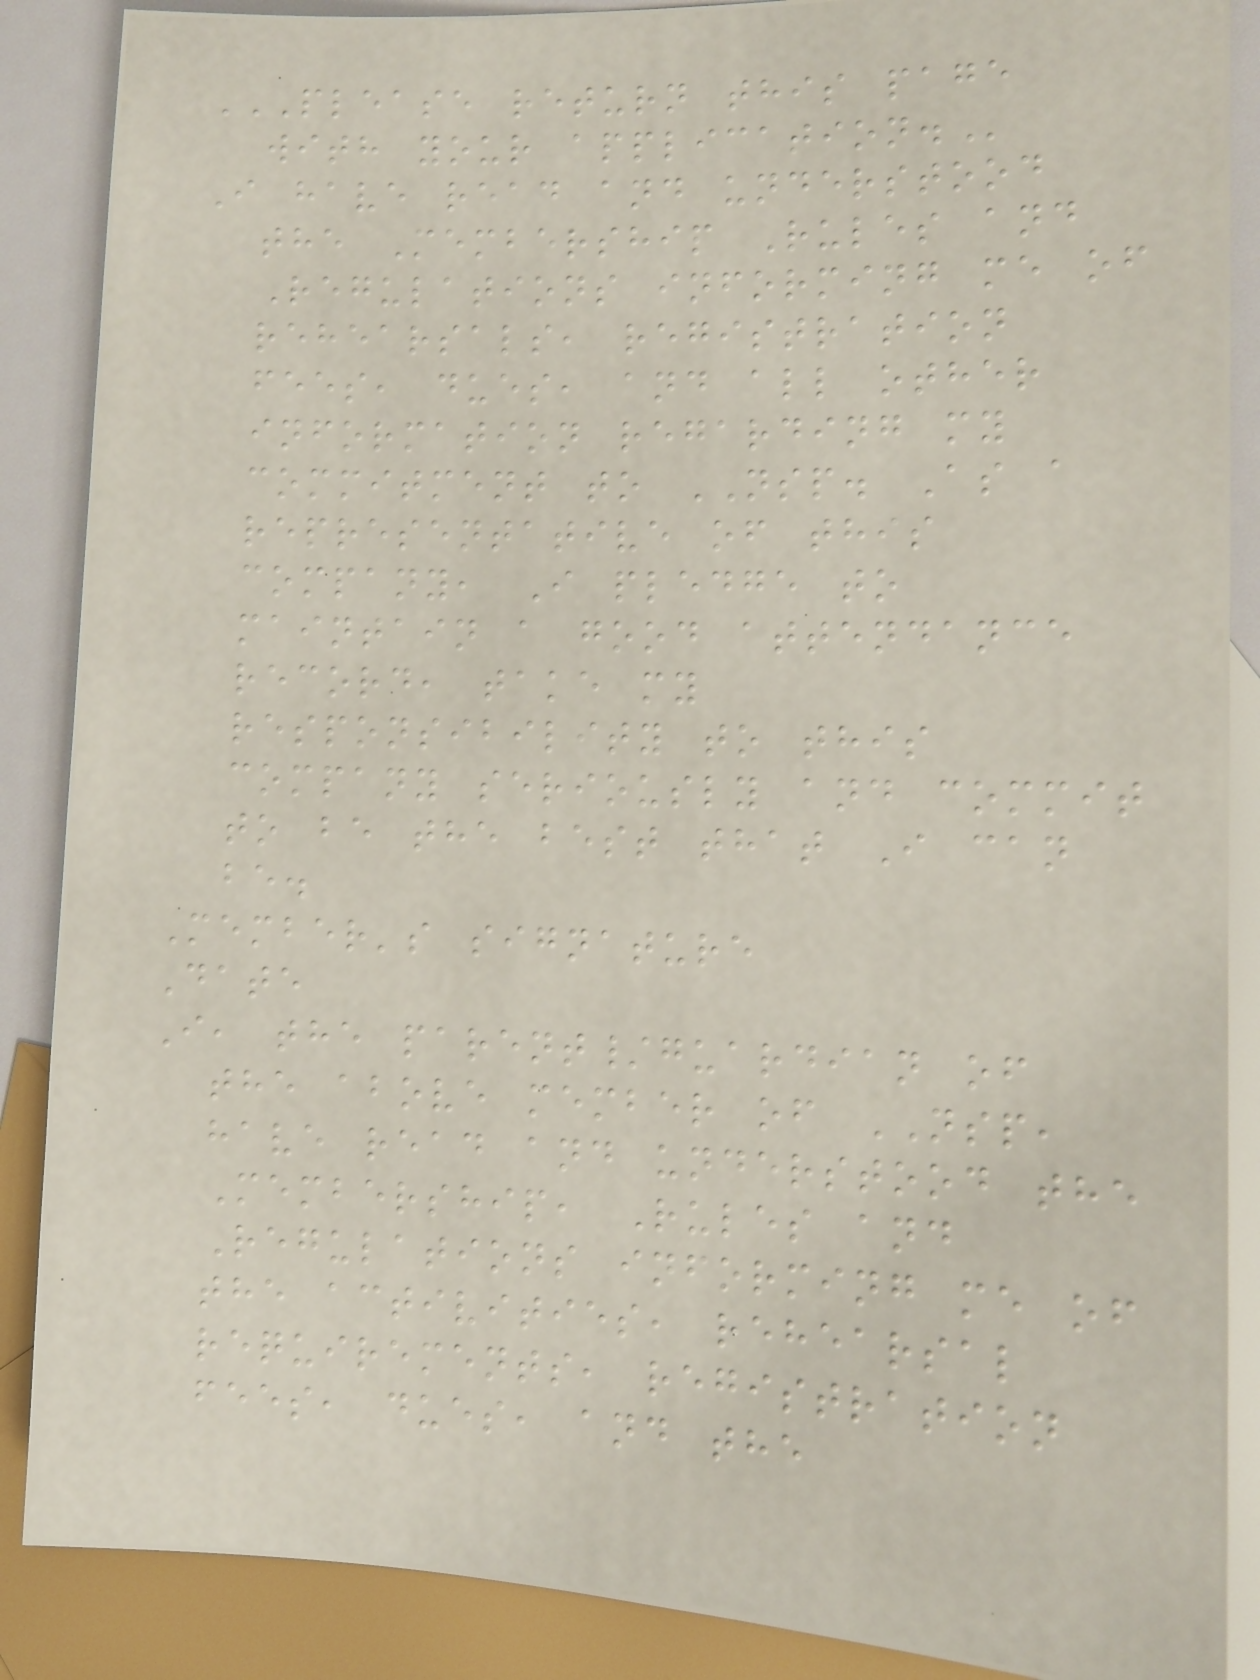PLEASE RETURN THIS PAGE
WITH YOUR APPLICATION.
I have read and understood
the Membership Rules and
Regulations informing me of
rehearsals, registration
fees, dues, and all other
information regarding my
commitment to NSP. As a
representative of this
company, I pledge to
maintain a good attendance
record, take my
responsibility to this
company seriously and commit
to be the best that I can
be.
Member's signature
Date
I, the parent/guardian of
the above member of NSP,
have read and understood the
Membership, Rules and
Regulations informing me of
the activities, rehearsal
requirements, registration
fees, dues, and the
